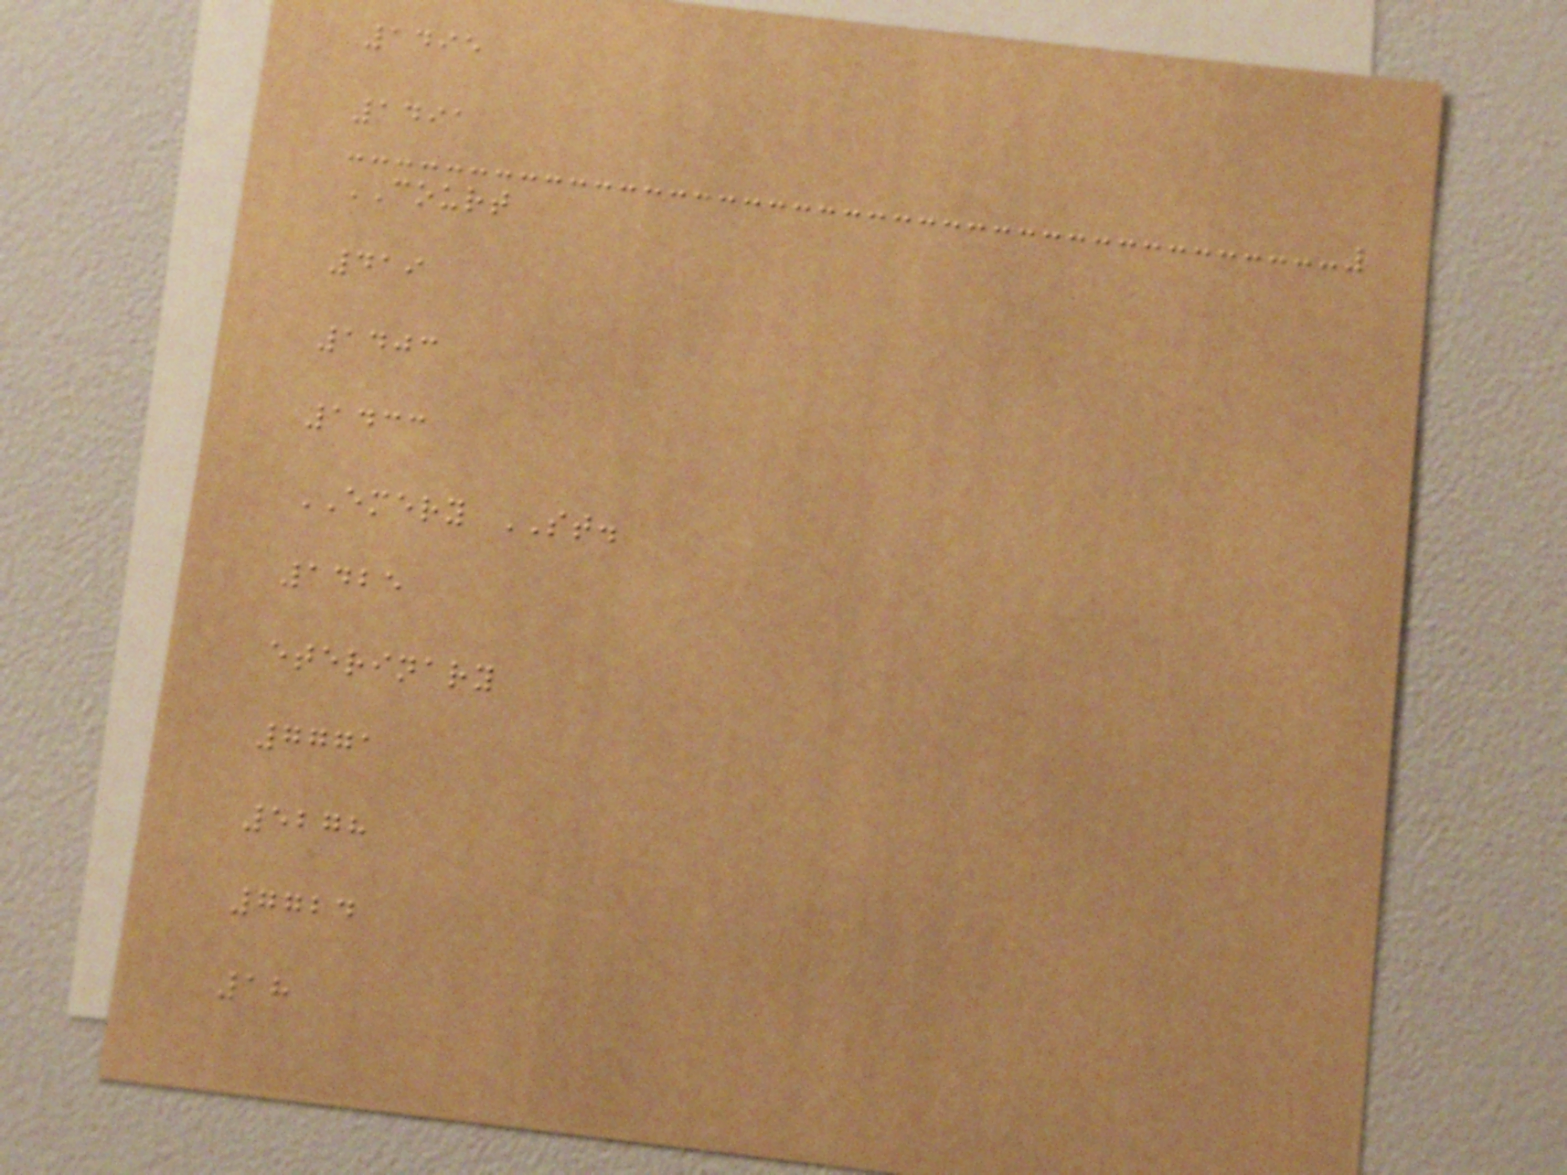1495
1491
COURT
419
1403
1433
EMERY ST.
1425
eterinary
7771
5278
7724
18
